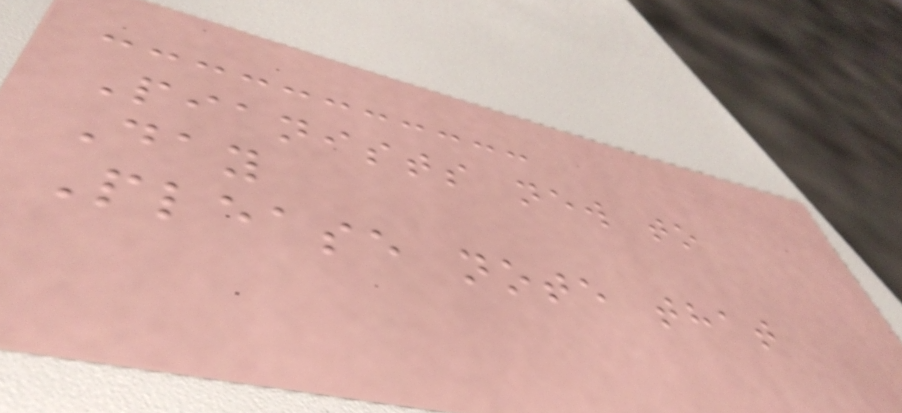Pianists new to
Day
Please note that
